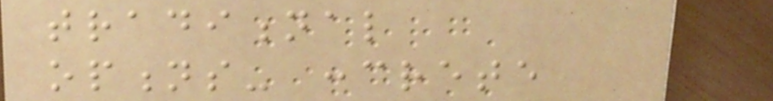traditional
options- concrete
